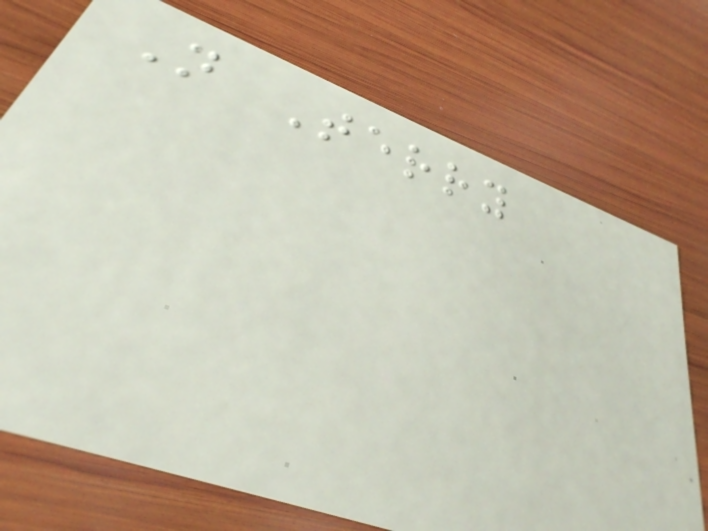N Terry
